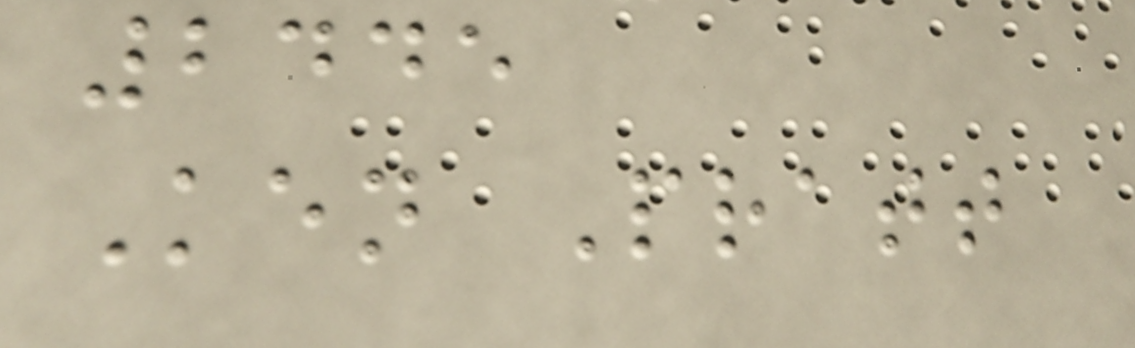2445
Ken Pratt
